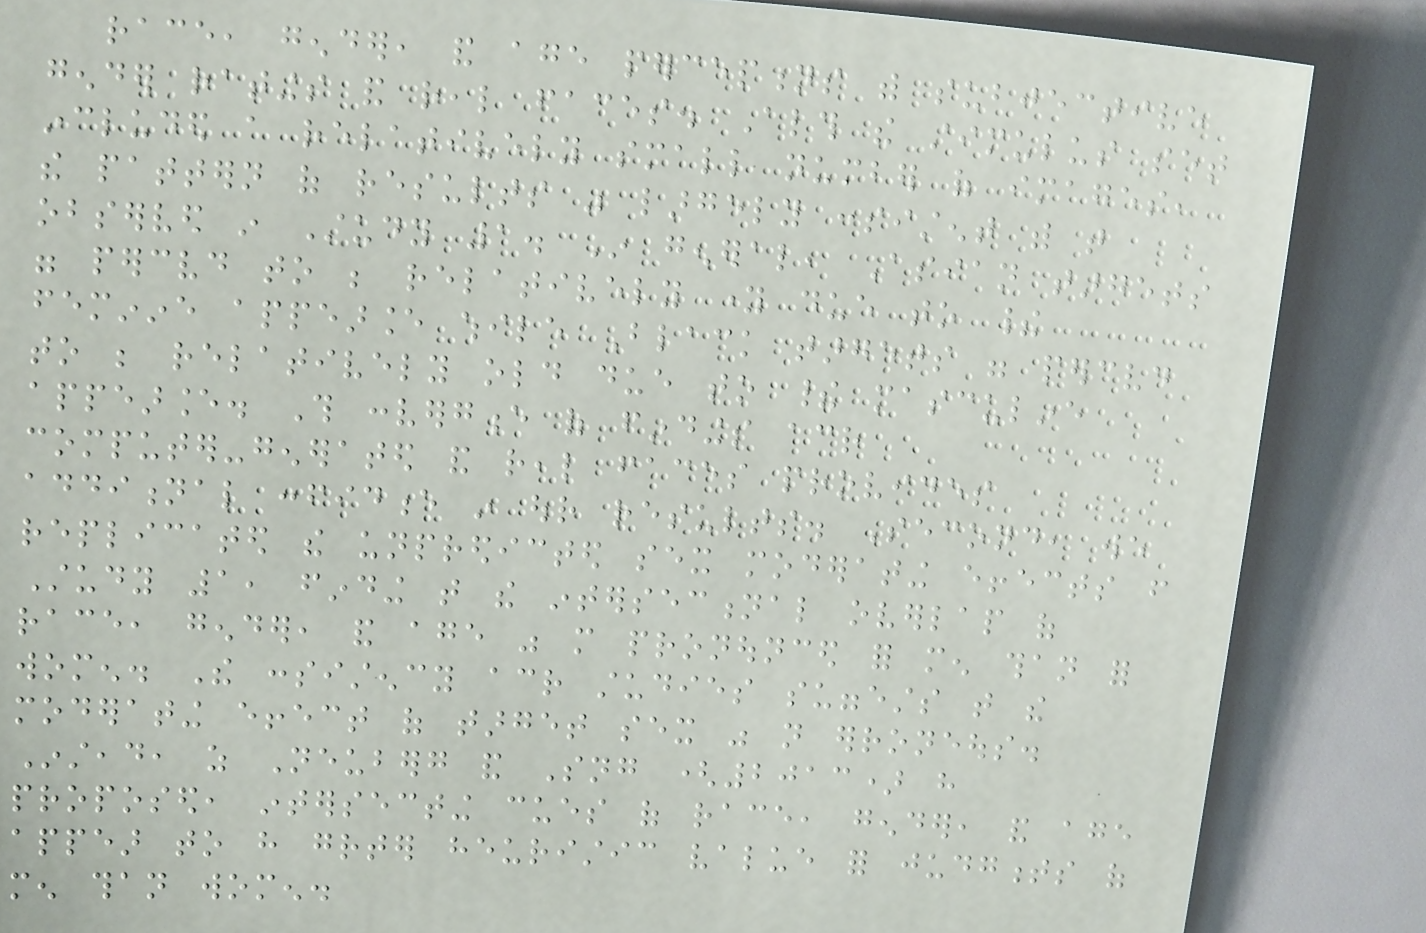race, gender, and age perceptions with subjective
gender ratings and real faces. Although the stimulus set
included a relatively small number of images,
the pattern of results was largely consistent with that
observed in Study 1. In general, Asian targets
were perceived to be relatively young due to their
feminine appearance while Black targets were perceived
to be relatively old due to their masculine
appearance. This convergence of findings across
computer-generated and real faces provides
additional confidence in our results. Second, we
replicated the unpredicted sex moderating effects from
Study 1, finding that the intersectional overlap of
race, gender, and age was more pronounced for men than for
women. The consistency across studies suggests that the
moderating effect of target sex was not erroneous.
Instead, as Neuberg and Sng (2013) have
proposed, intersecting cues of race, gender, and age
appear to have greater heuristic value for judgments of
men than women.
